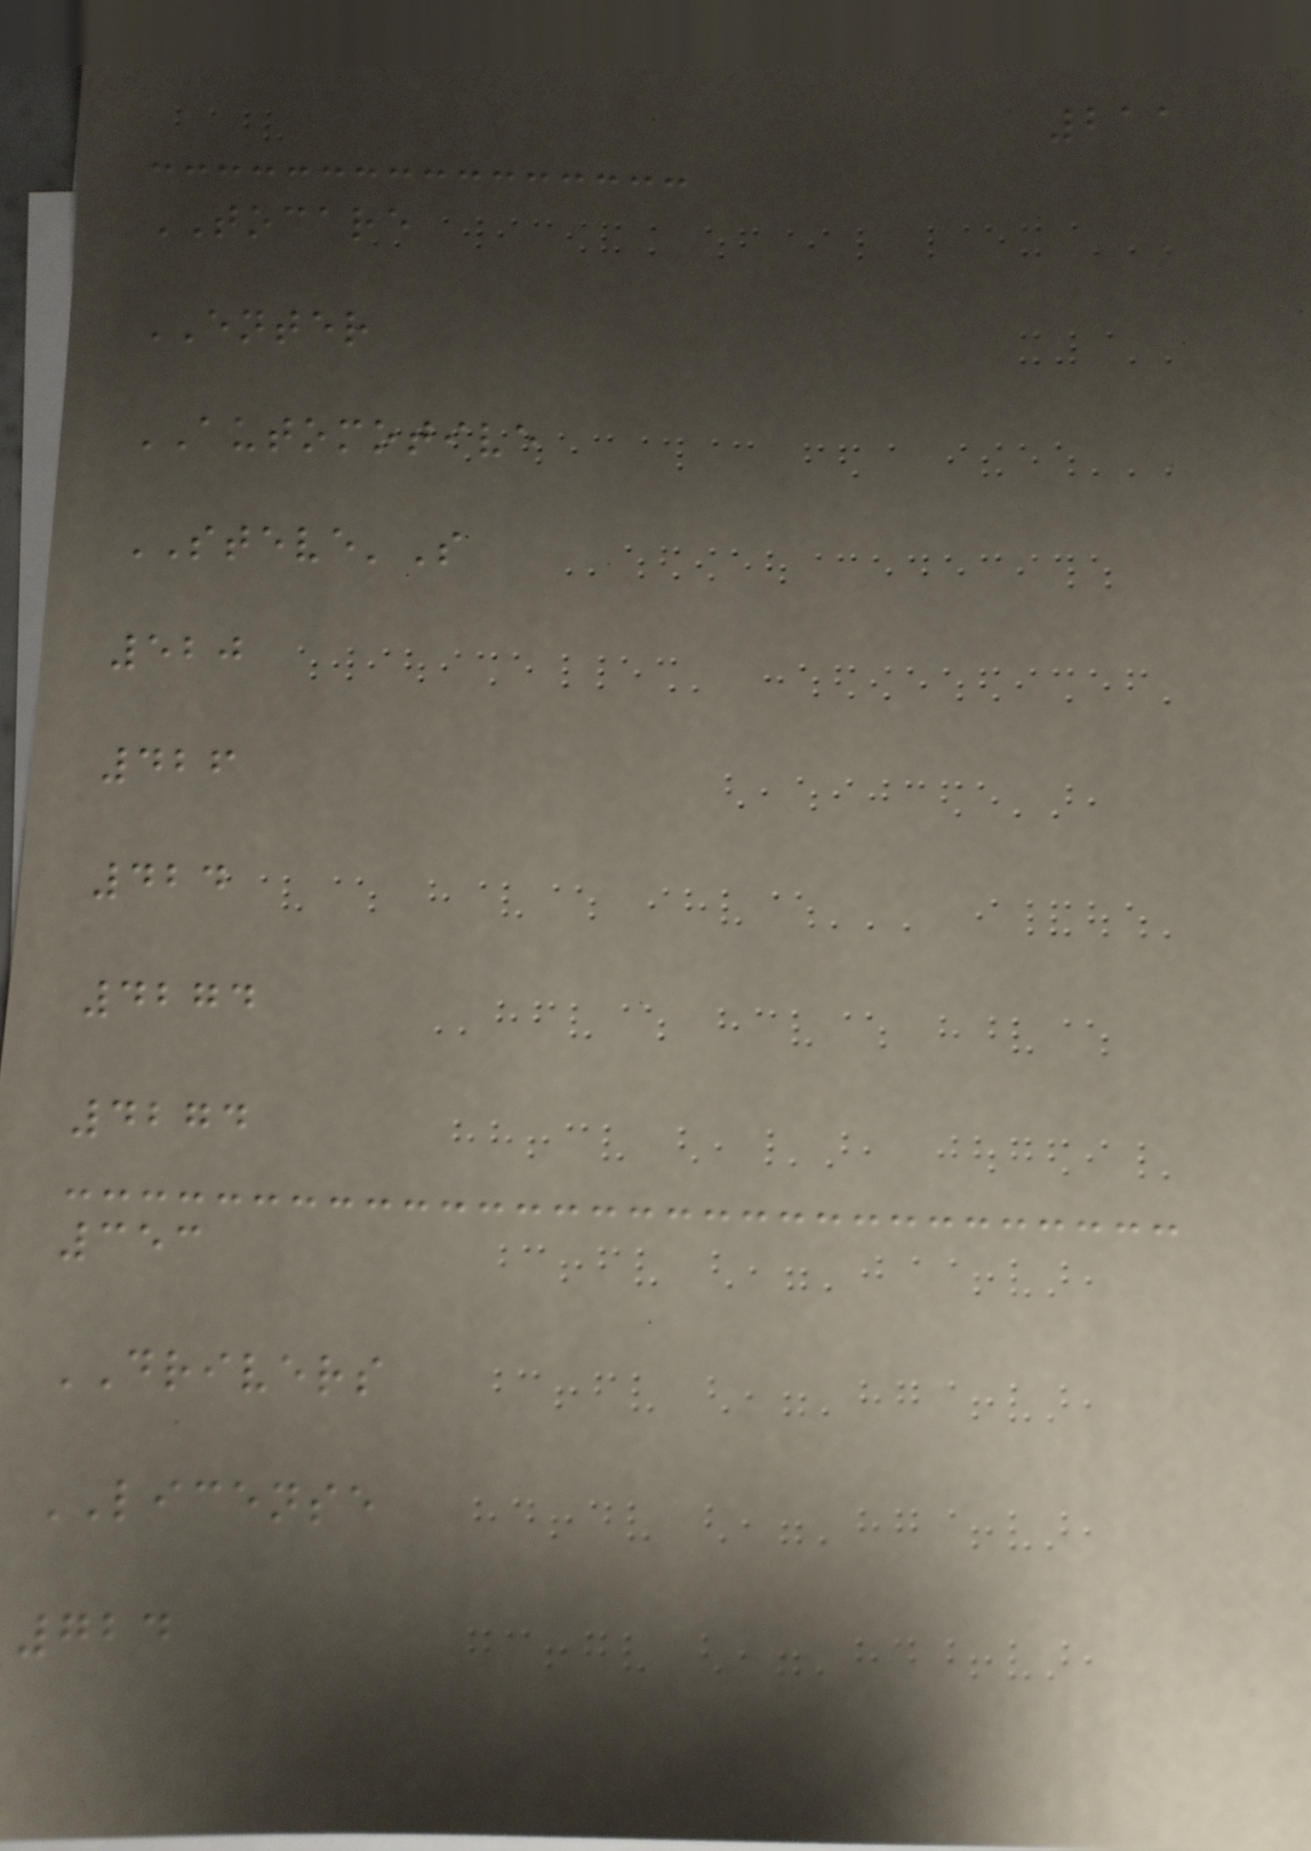211
TOCARE
ENTER
AUTOMOTIVE
STEVE'S
520
426
424
4274
4274
353
DRIVERS
LICENSE
724
